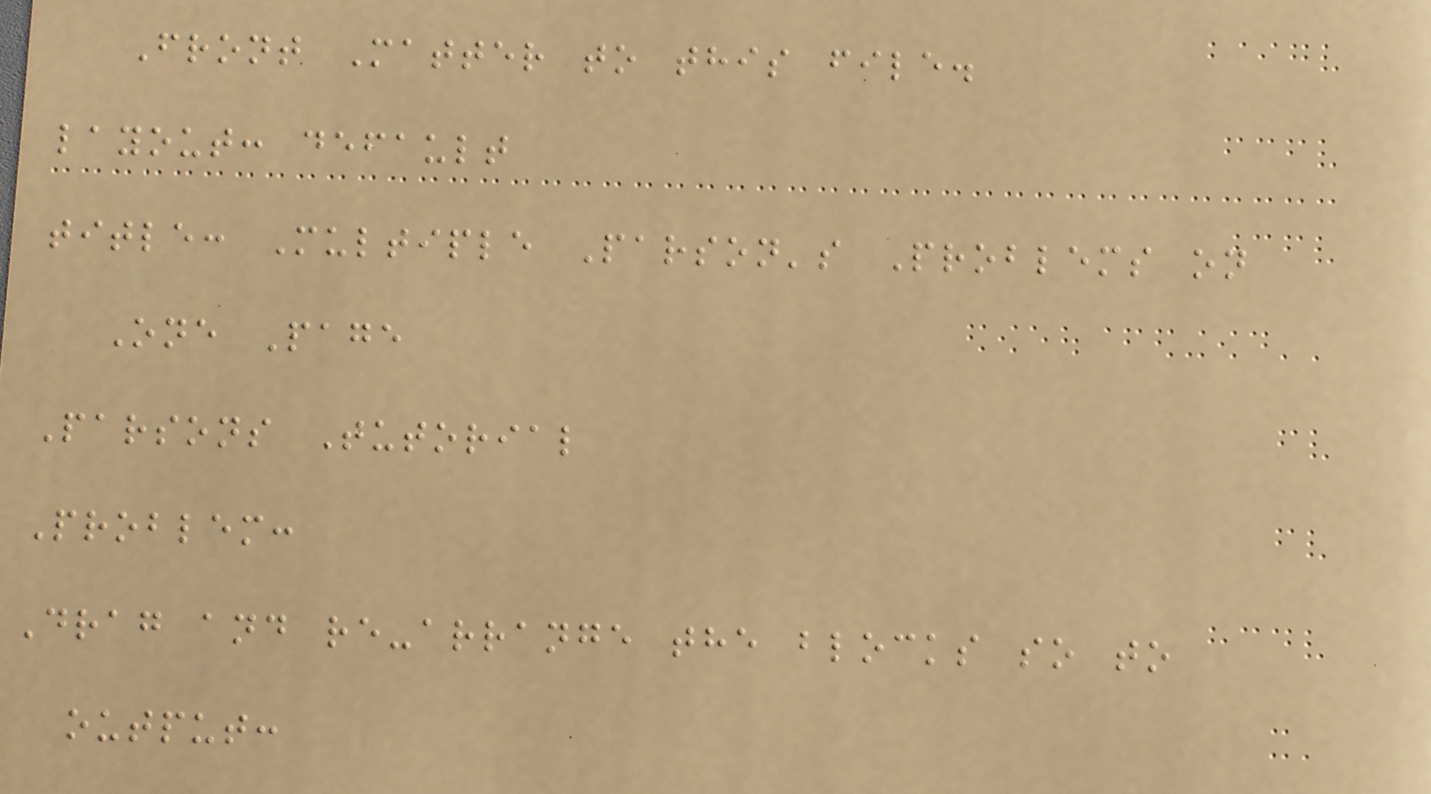Front Matter to this file.
layout: default
title: Multiple Parson's Problems on
One Page
Parsons Tutorial
Problem:
Drag and re-arrange the blocks so to
output:
